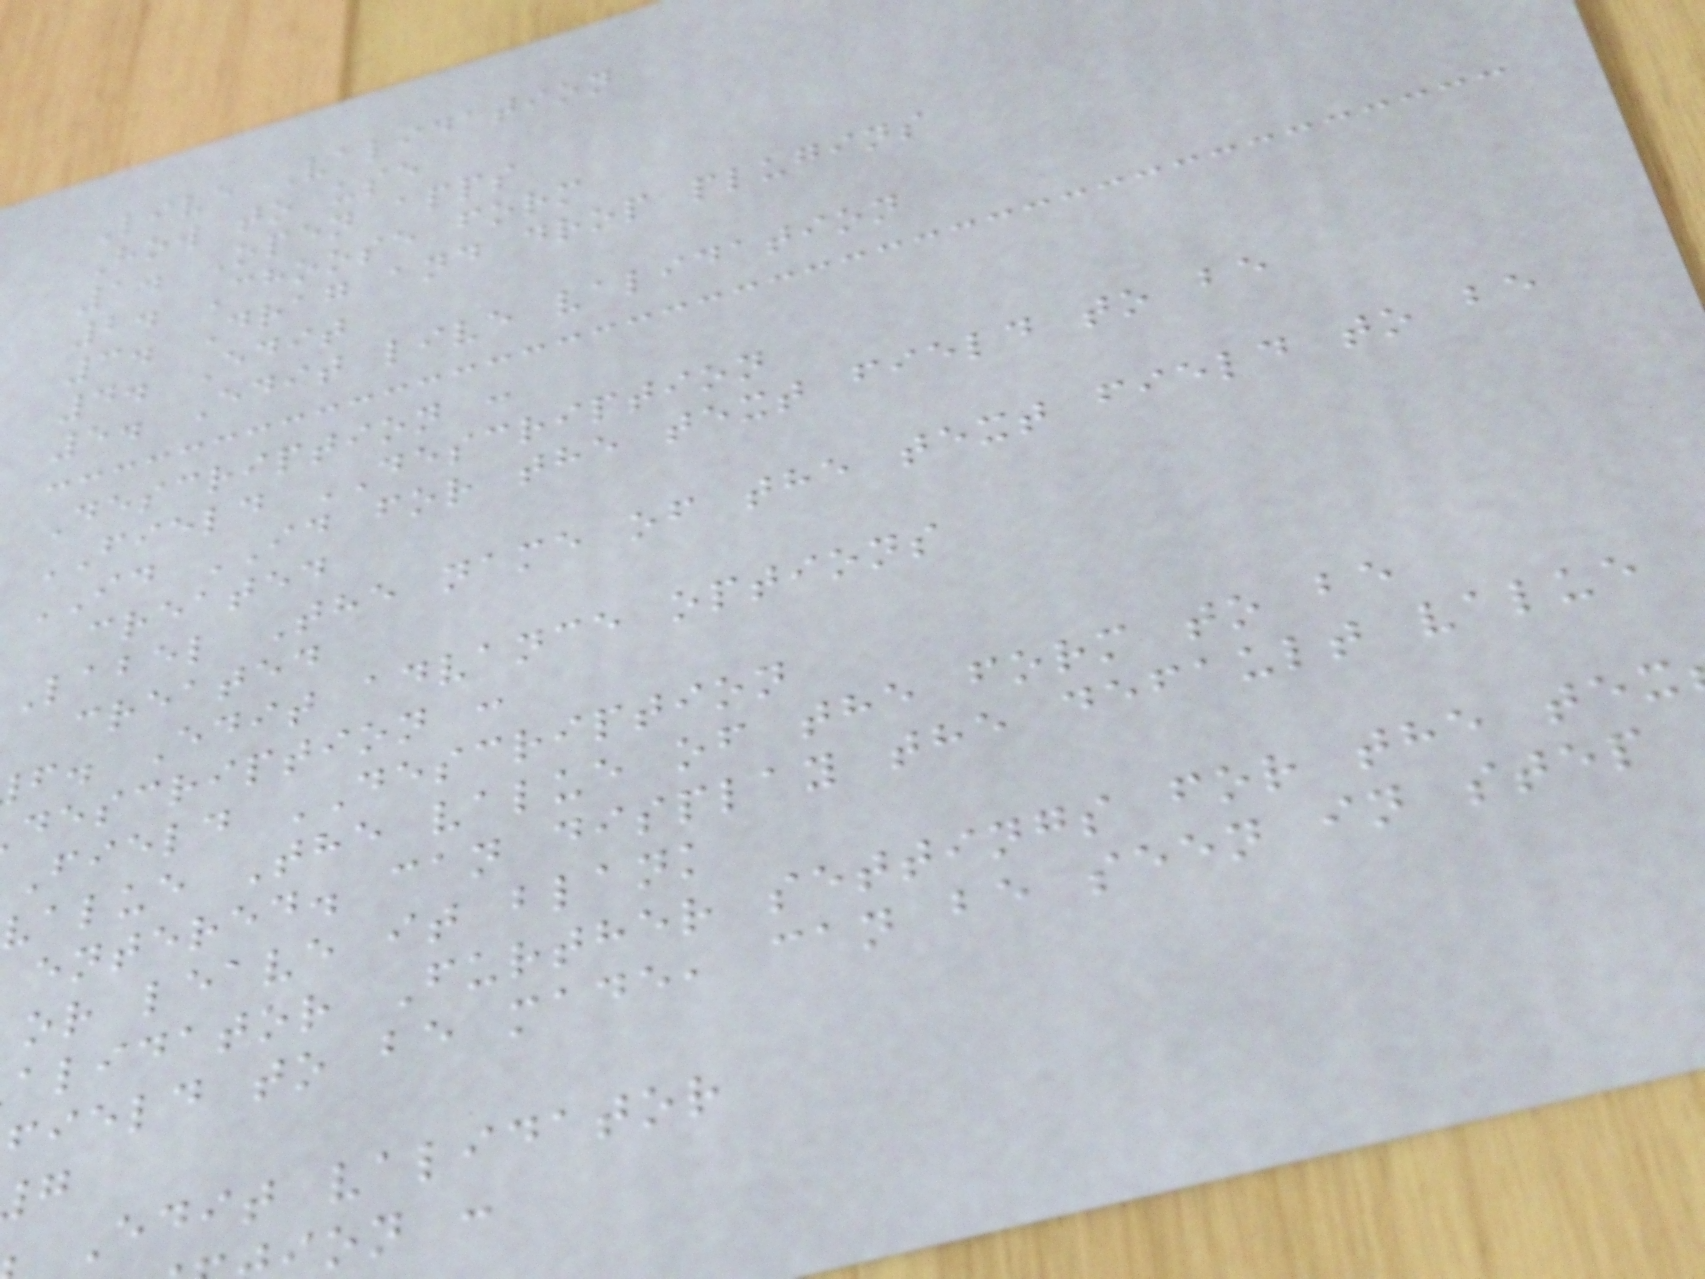Live Validation
How to use
1. Open apps
2. Choose form
3. Drag and drop plugins
4. Edit
5. Edit live validation
Description :
FIELD DESCRIPTION
ID ID for the text field to be
created
Label The name of the text field to be
created
f. Edit advance options
description :
field DESCRIPTION
value The value of the form to be
entered. can display the default value
or leave it blank
alidator Further settings for the tex
field to be made, can be seen in step
Edit validator
on :
